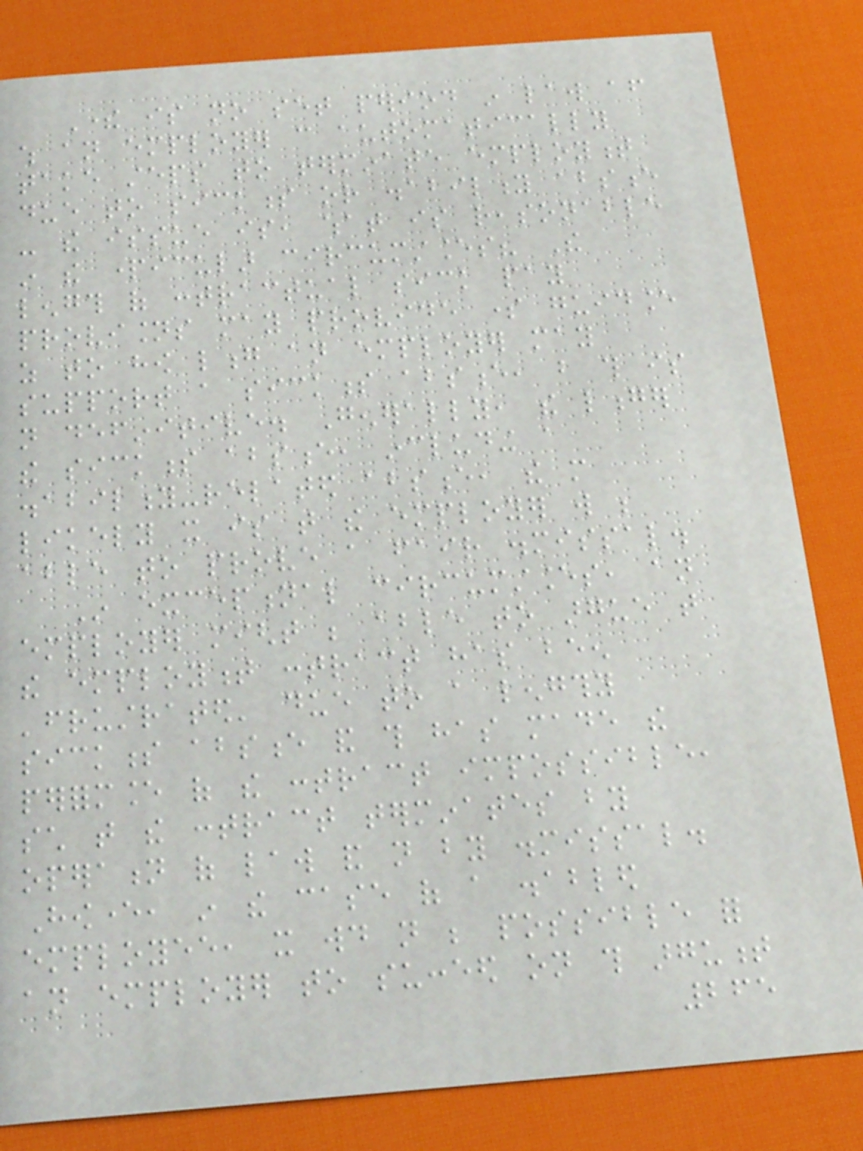There is no set period in law after
which an employer can automatically
take steps to terminate employment
due to sickness or disability absence
- the issue is, what is reasonable
in the particular circumstances? The
length of contractual sick pay
provisions may provide some guidance
as to how long an employer may
support a sickness absence, but this is
not definitive. Generally, the longer
the sickness absence, including a
disability-related absence, the more
likely it is that the employer will be
able to prove a fair dismissal.
In exceptional circumstances, an
employer might be able to argue that
the employment contract has been
'frustrated' due to a lengthy
sickness absence and this has made the
performance of the contract impossible,
such that the contract terminates by
operation of law and not by dismissal.
However, in the case of a disabled
employee, it would not be possible for
an employer to succeed on this argument
265
